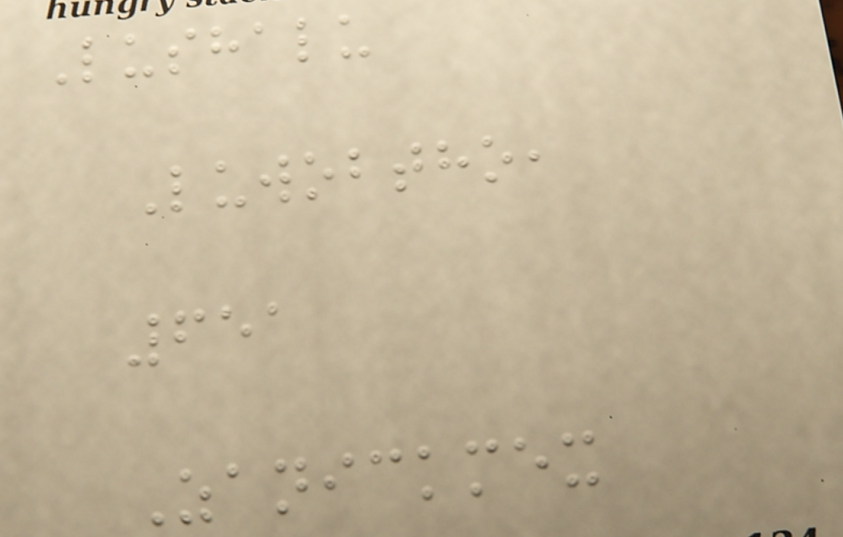Lushalu
Luwobtho,
651
Zanickmex
